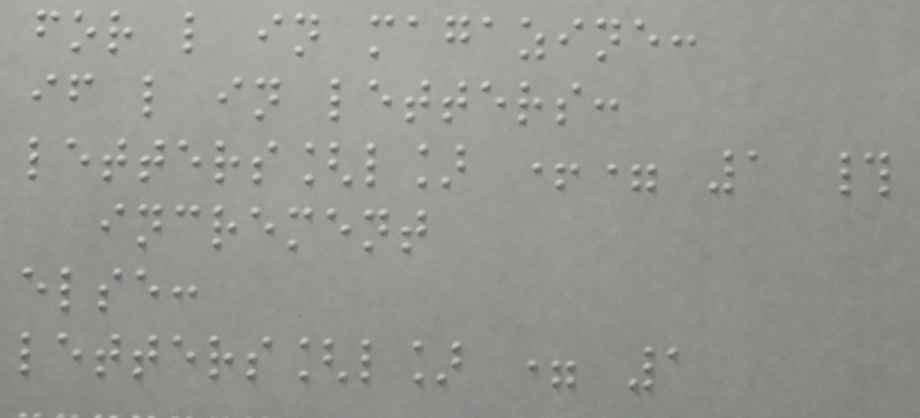for l in magazine:
if l in letters:
letters[l] += 1 #
increment
else:
letters[l] = 1
